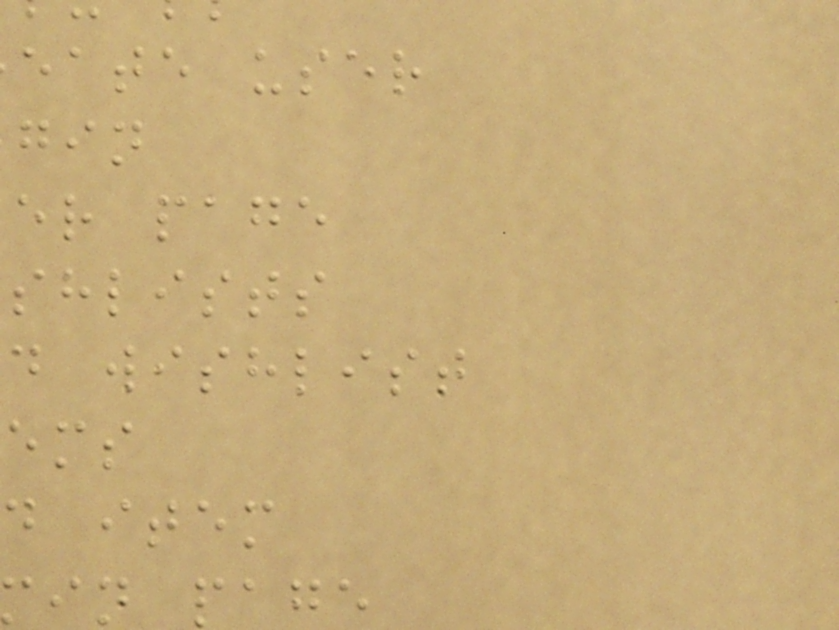eate user
er page
shlists
d wishlist
d item
in pag
